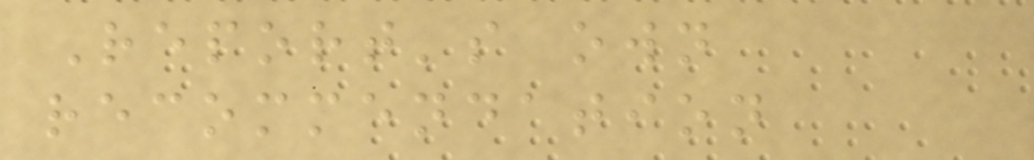Report's own
recommendation
